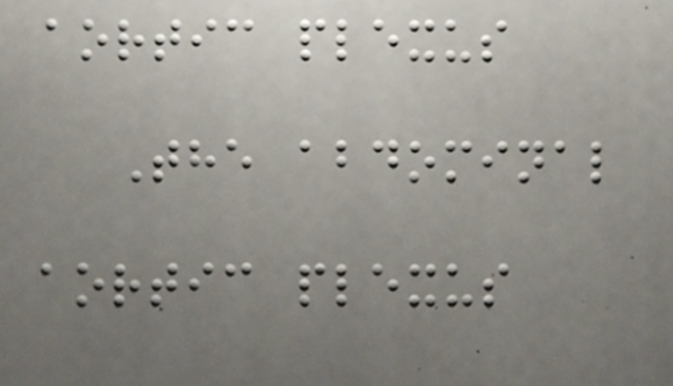aortic plexus
The abdominal
aortic plexus
